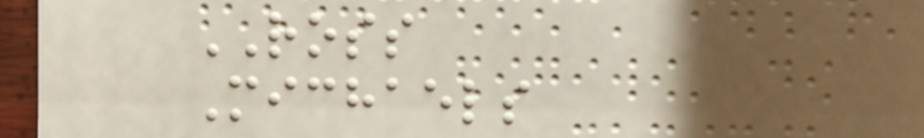ROSS
Michaels
